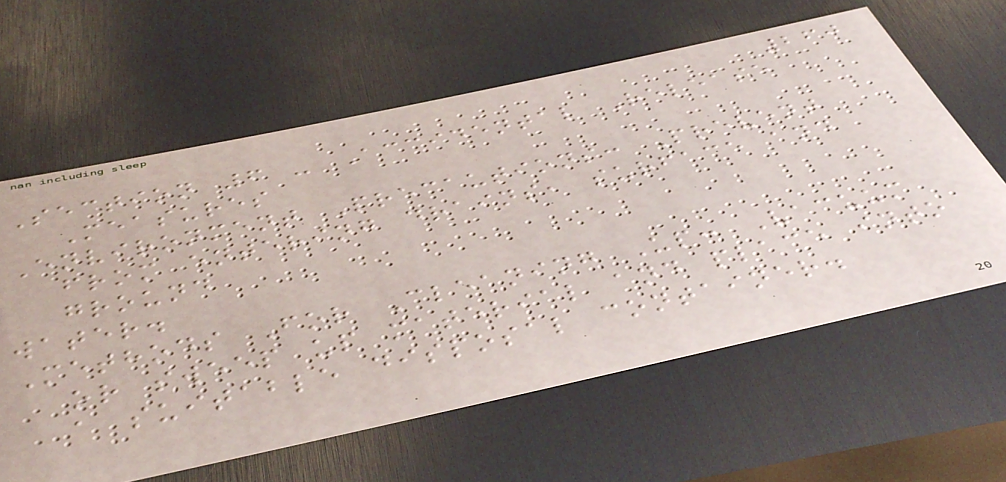260
Section 6 - Accidental Release
Measures
Environment Precautions: Prevent
from entering drains, surface and
ground
water.
Methods For Cleaning Up: Vacuum
or sweep up material and place into
a suitable disposal container.
